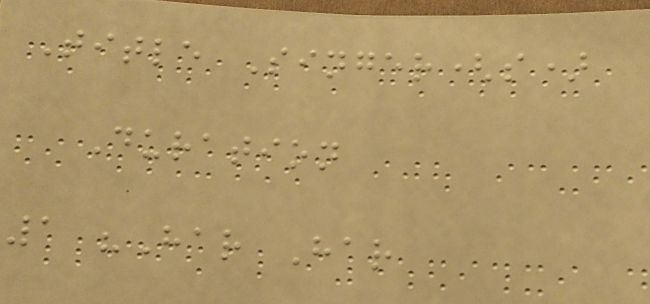Title Singer(s)
Duration
1 "Har Har
